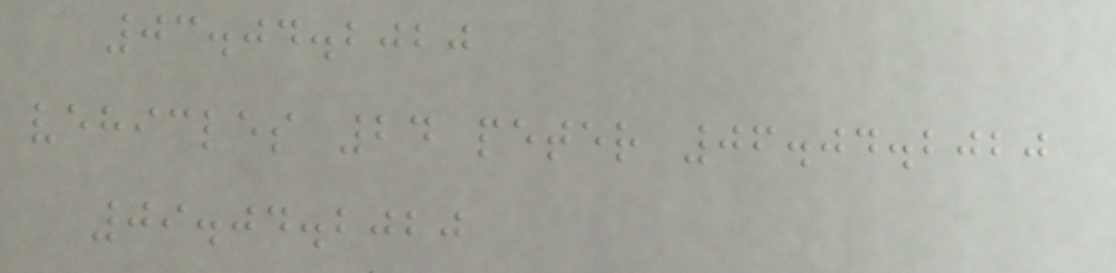03.04.2020
vehicles 24 peter 06.04.2020
09.04.2020
